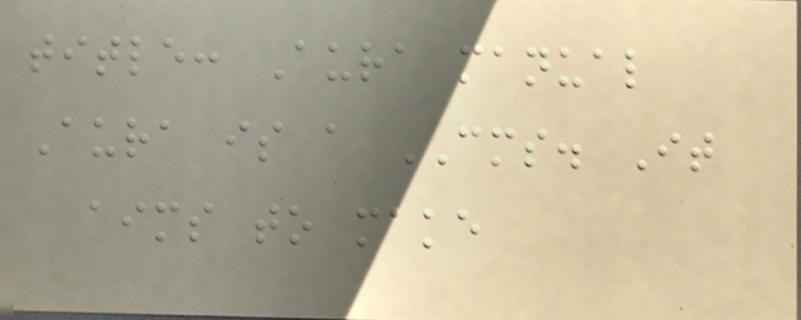title: Aura manual
Aura is a CMS. It
aims to make
